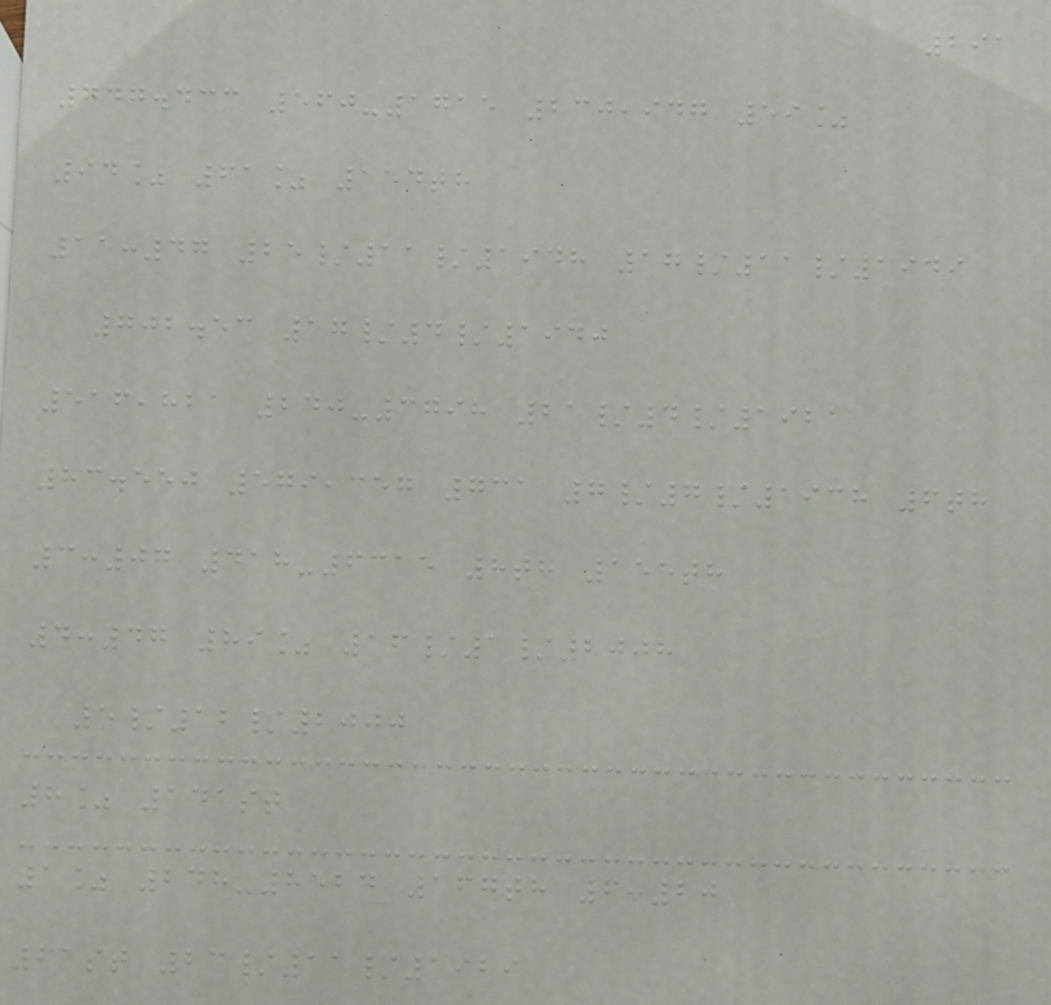291
747.433 560-1715 230,947 59%
94% 61% 154th
11:47 25/11/1948 17/11/1949
702.53 17/4/1940
516,821 240-3798 21/4/1921
83.550 579,357 731 7/7/1938 6th
3:07 418-6315 8th 155th
4:47 89% 16/1/2008
5/12/2000
8% 141st
1% 248-8524 167th 6:20
61st 23/11/1929
